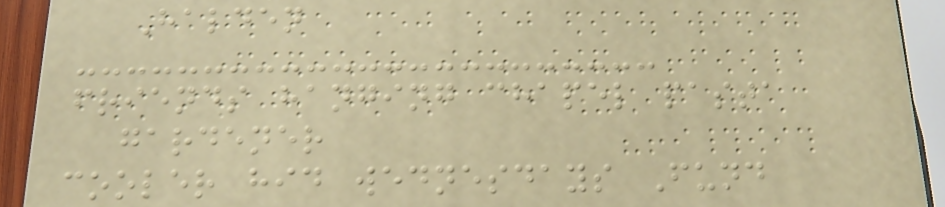Halden
friends hanging chapel pasta
gardener
cooler hid wednesdays Fund
